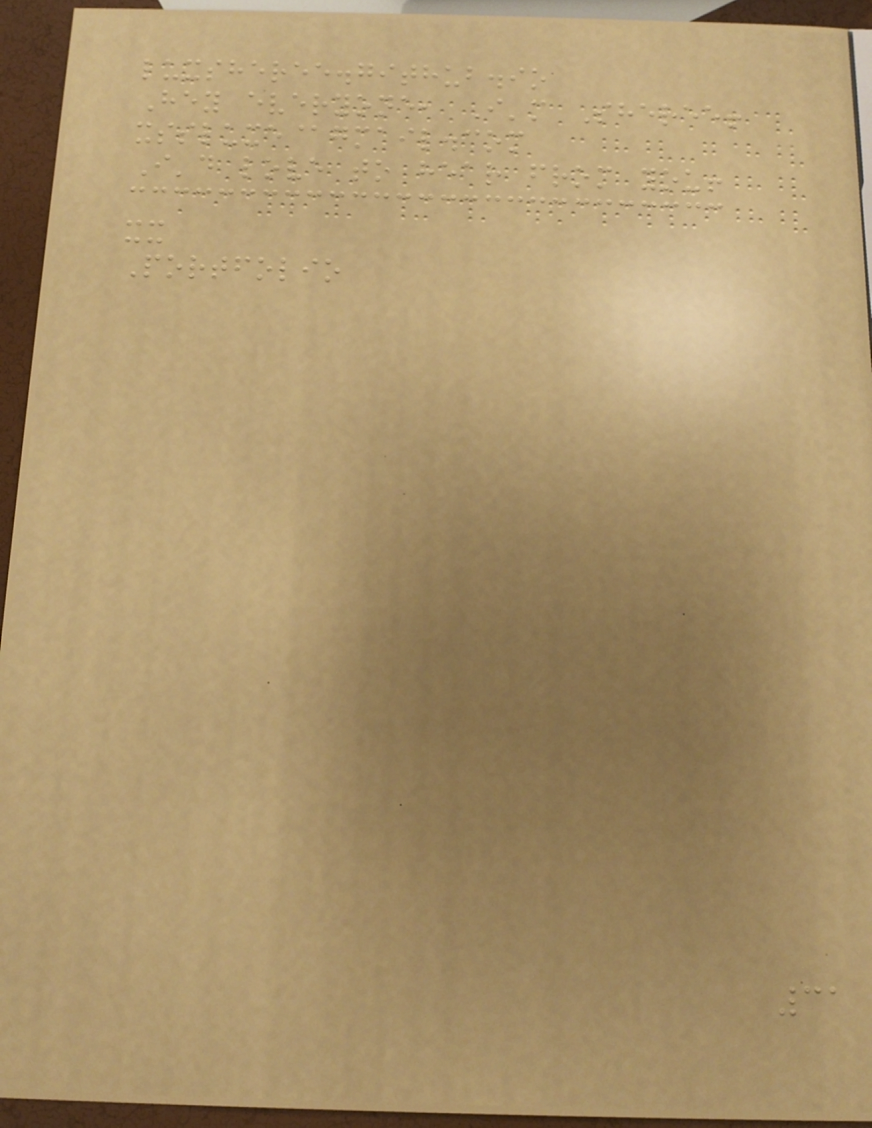luxsheree.github.io
Hey everyone, I'm Sheree!
xssluxe@gmail.com
I'd love to hear from you!
xx
Portfolio
31
